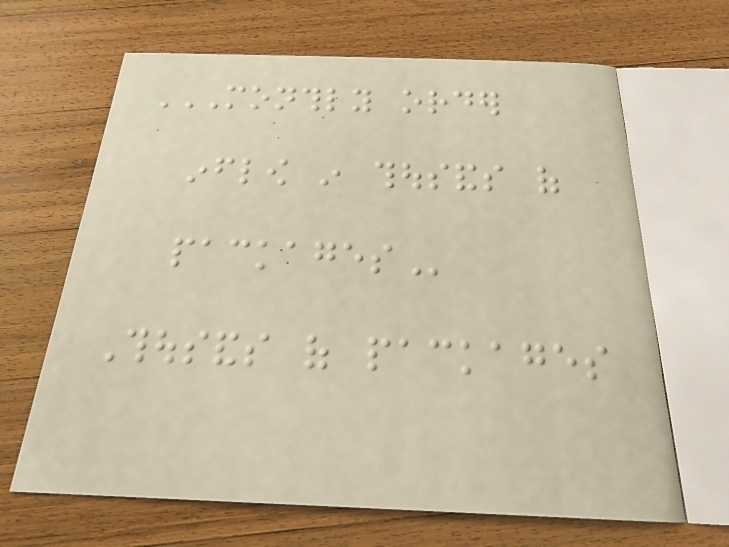MONTHLY ORDER
INFLOW IN THOUSANDS OF
PACKAGES
Thousands of packages
